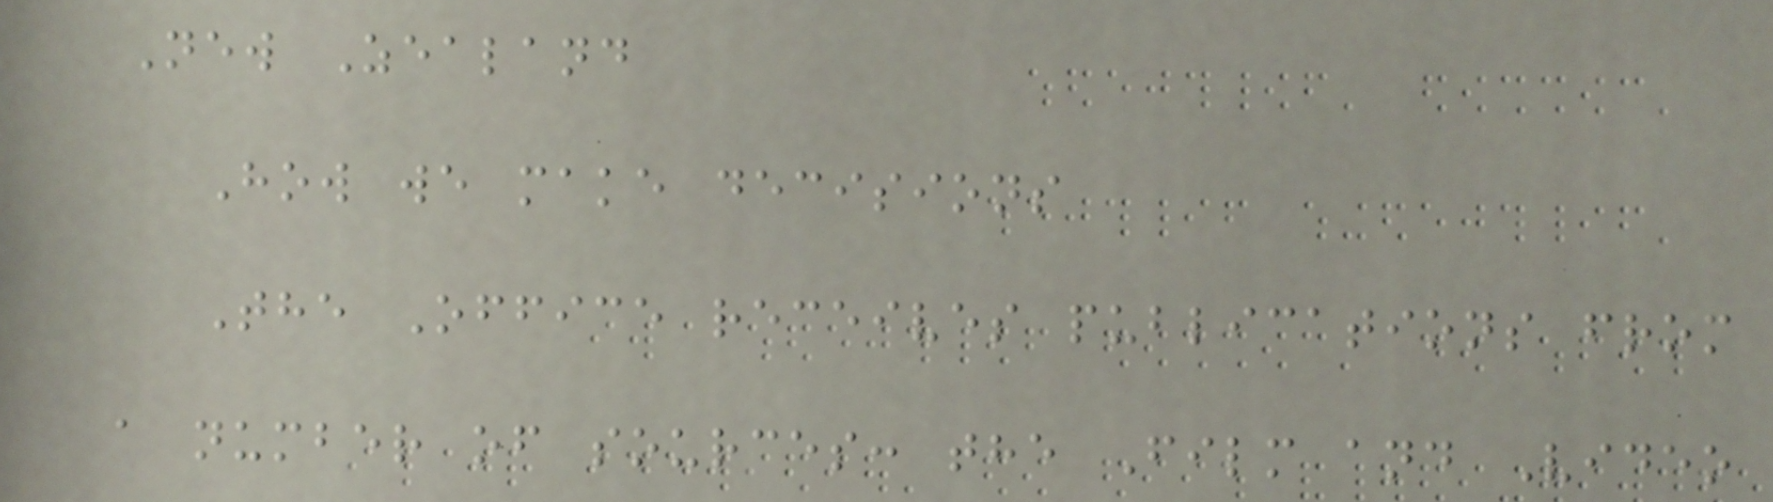New Zealand
How we make decisions
The Office receives publications from
a number of sources: the Film and Video
